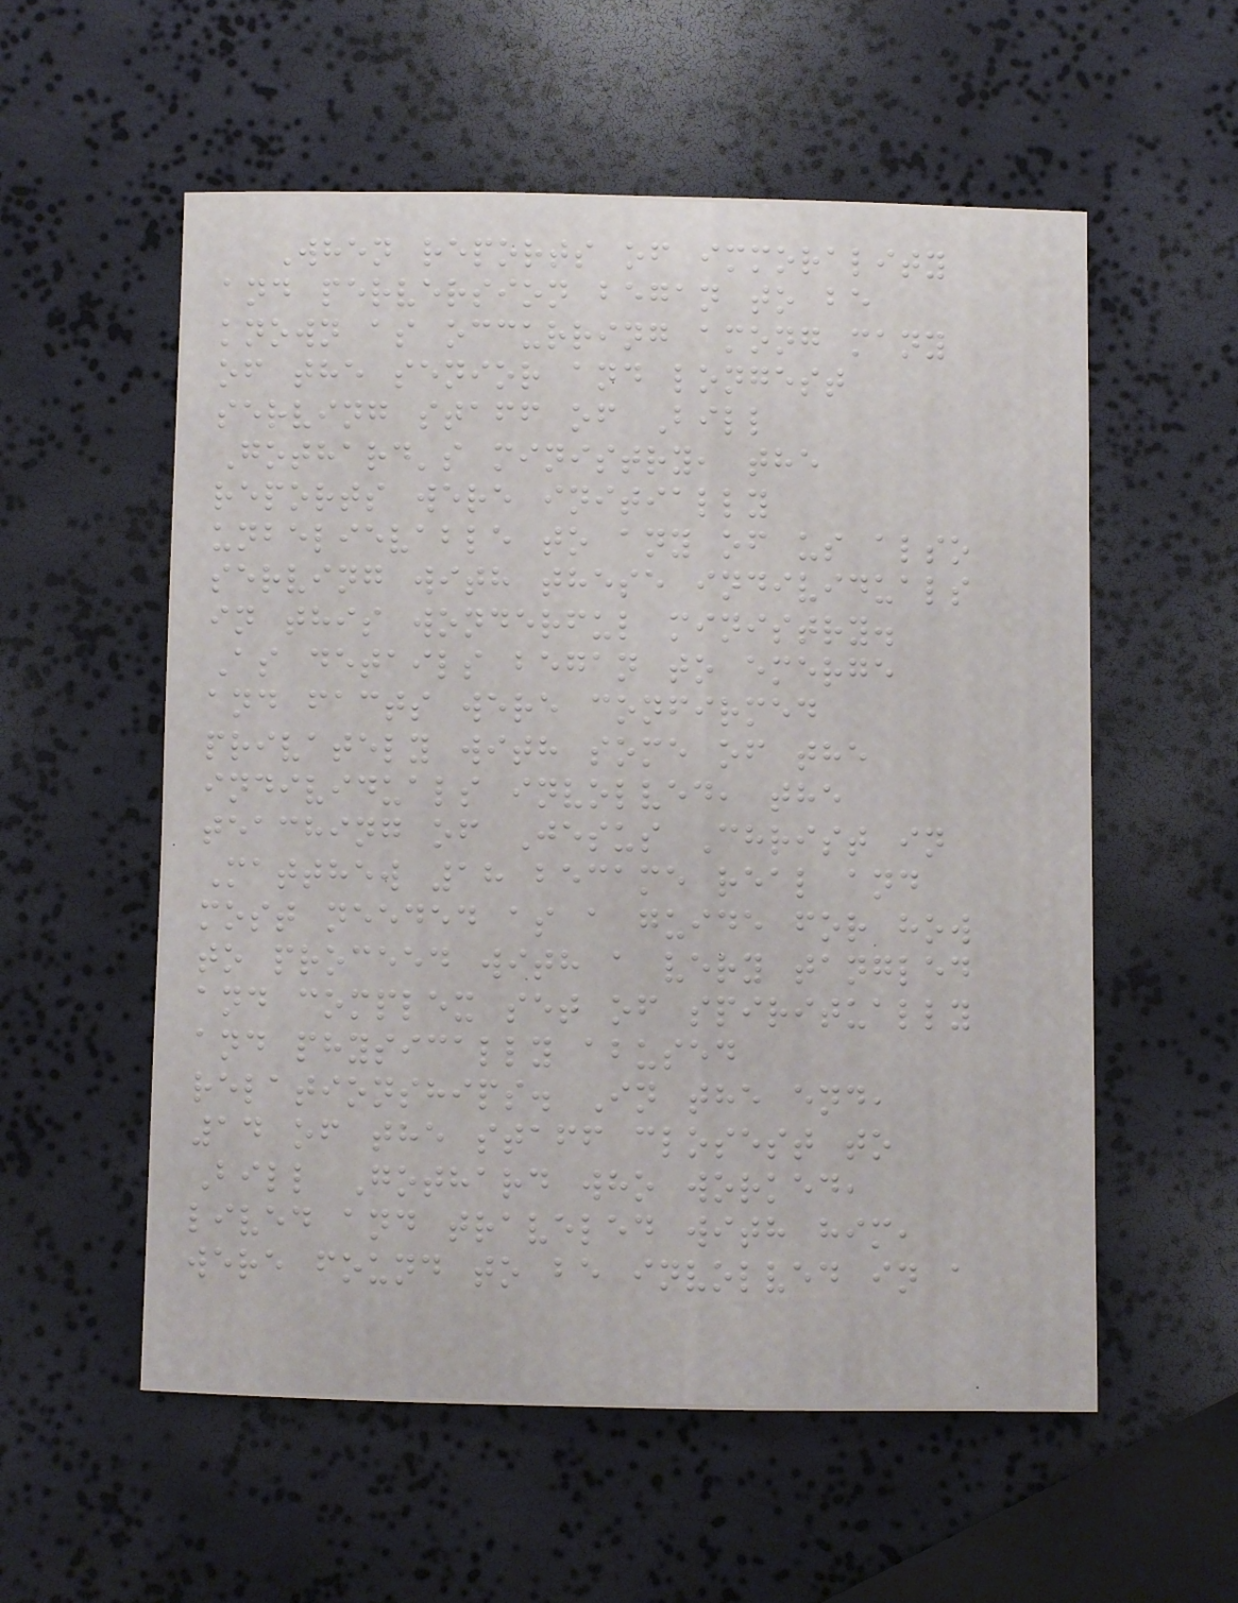When reports of immorality
and perversion began to be
known as occurring among many
of the senior and longest
serving staff of Bill
Gothard's ministry, the
reports were initially
unbelievable to any of us also
serving with these individuals
in this wonderful ministry.
As details began to emerge
and facts were confirmed
privately with some of the
individuals involved, the
teaching of Jesus Christ in
Matthew 18 became real and
most needed as a guide for how
to proceed with a very tangled
and complex set of spiritually
and physically abused
relationships. In the end,
14 of the staff closest to
Bill Gothard who worked,
lived and traveled with him,
were found to be involved in a
